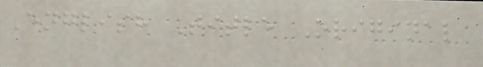English Title Original
